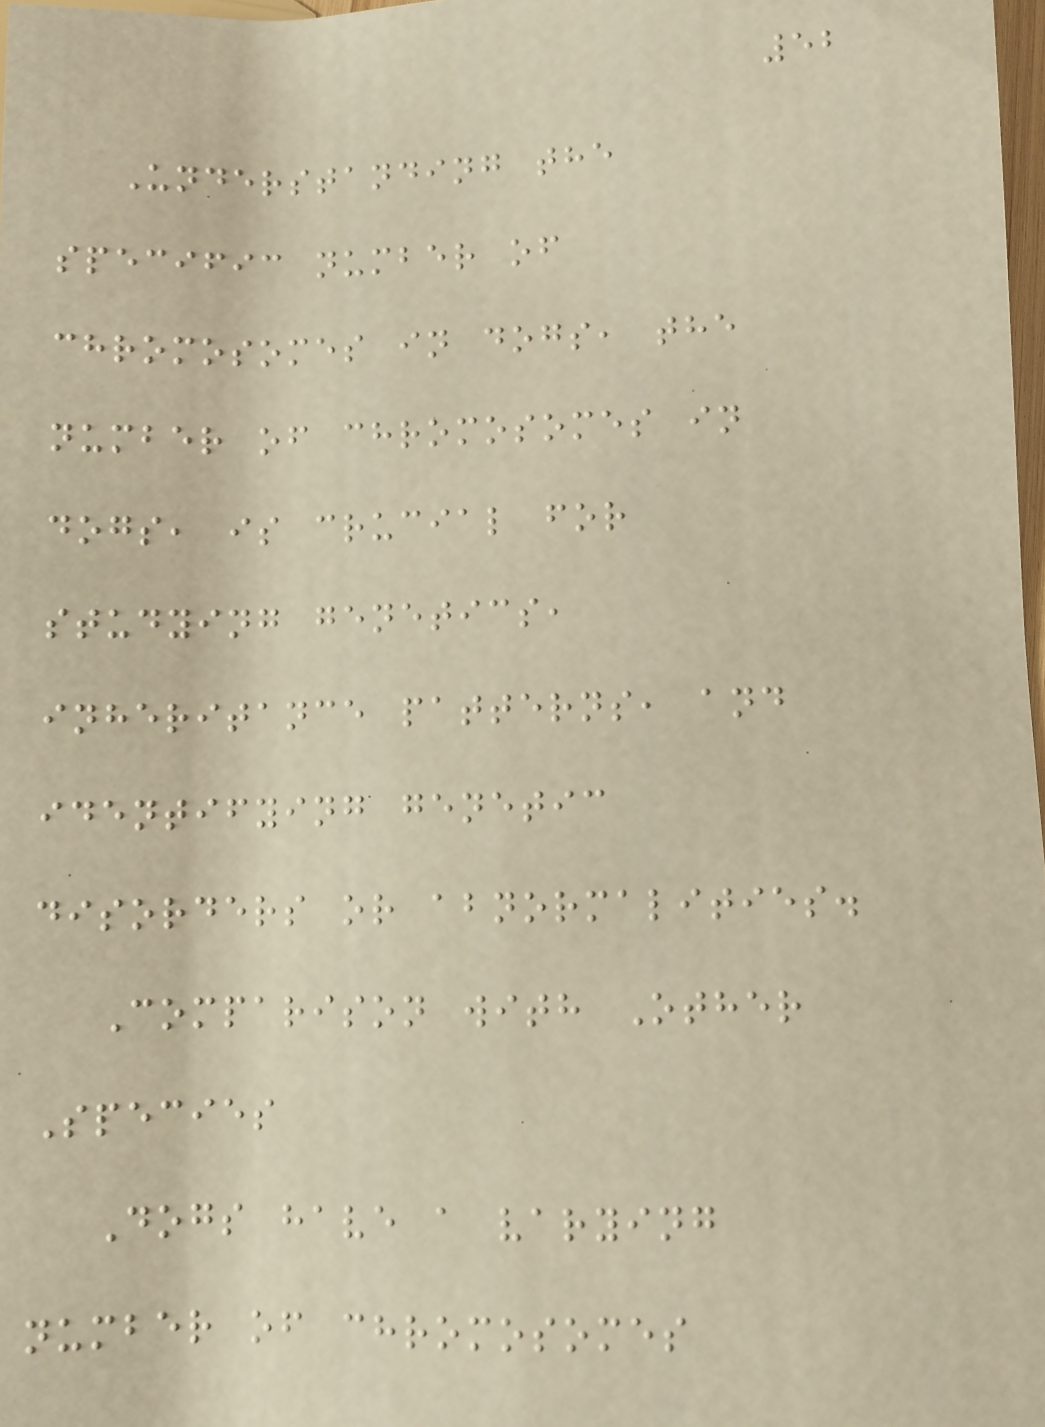52
Understanding the
specific number of
chromosomes in dogs, the
number of chromosomes in
dogs, is crucial for
studying genetics,
inheritance patterns, and
identifying genetic
disorders or abnormalities.
Comparison with Other
Species
Dogs have a varying
number of chromosomes
